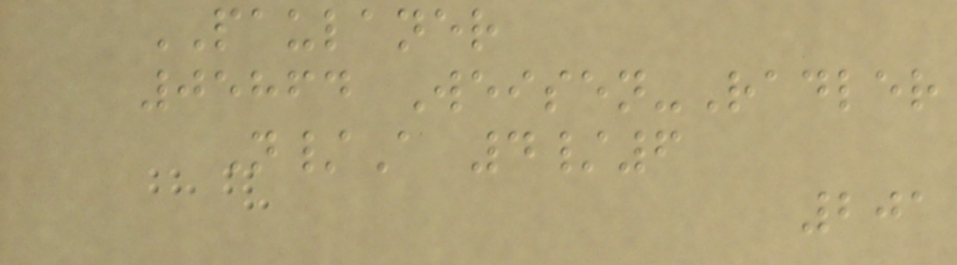PAULANER
05864 Weisen-Radler
N/A 4/6
201
